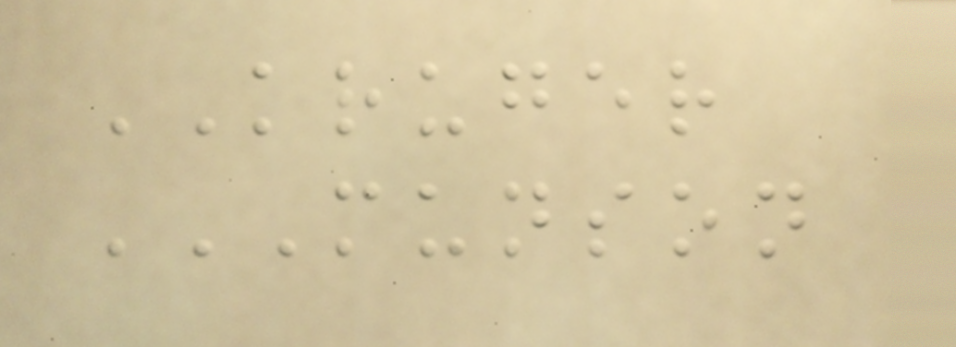KRUGER
MUNSON
